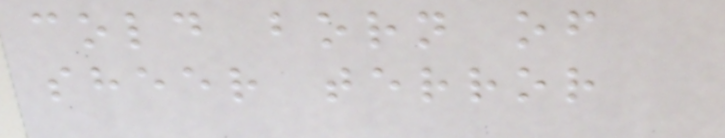cold born of
sheer terror
